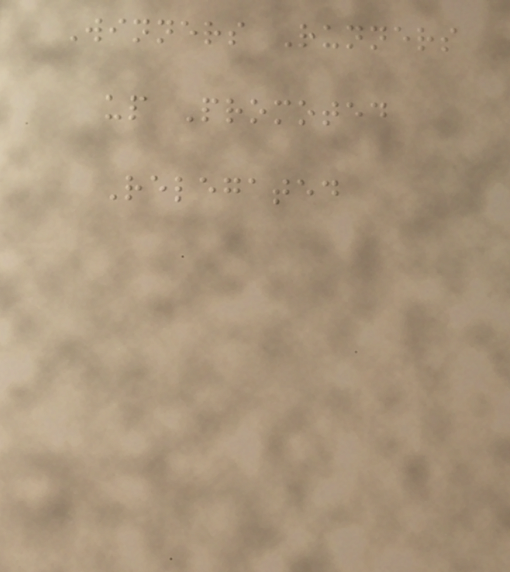Winners Runners
up Promoted
Relegated
